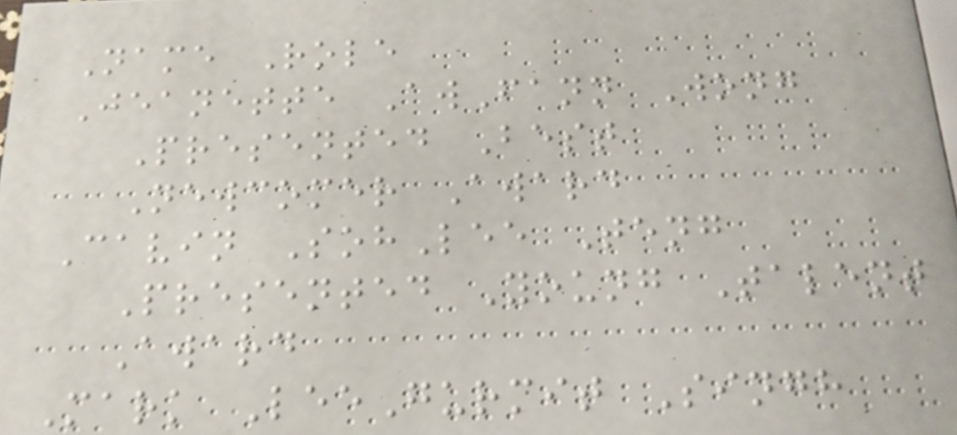Name Role
Jeanette AwFann Wong
Presented Best
Newcomer Award
Cavin SohLee Teng
Presented Young Talent
Award
Mark LeeGurmit Singh
